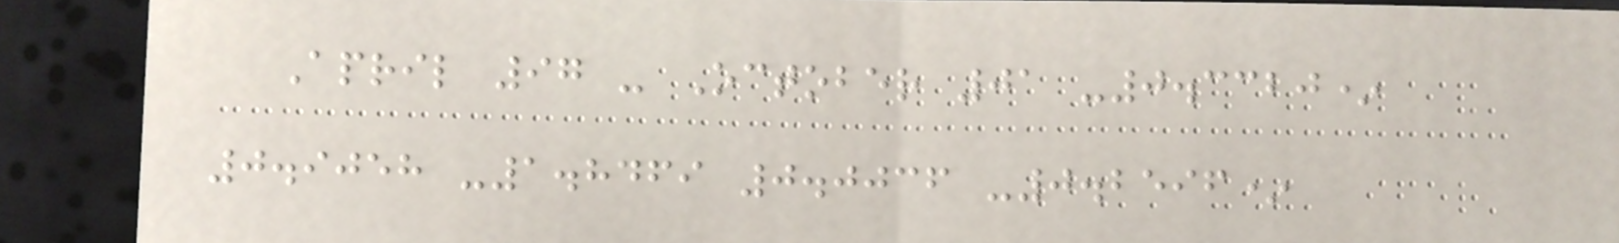April 97 - October 01 -0.3320*
0.9058 -1.8469 0.0036 -0.2596*
